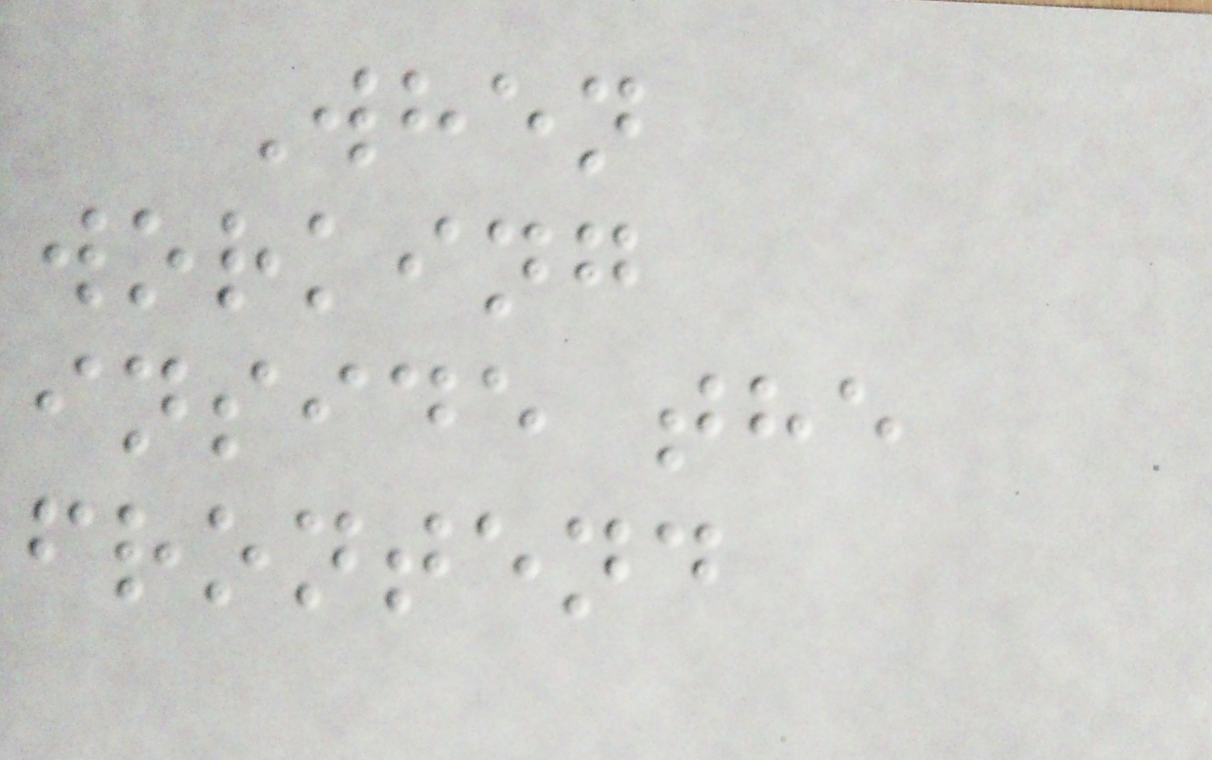When
working
inside the
frontend
